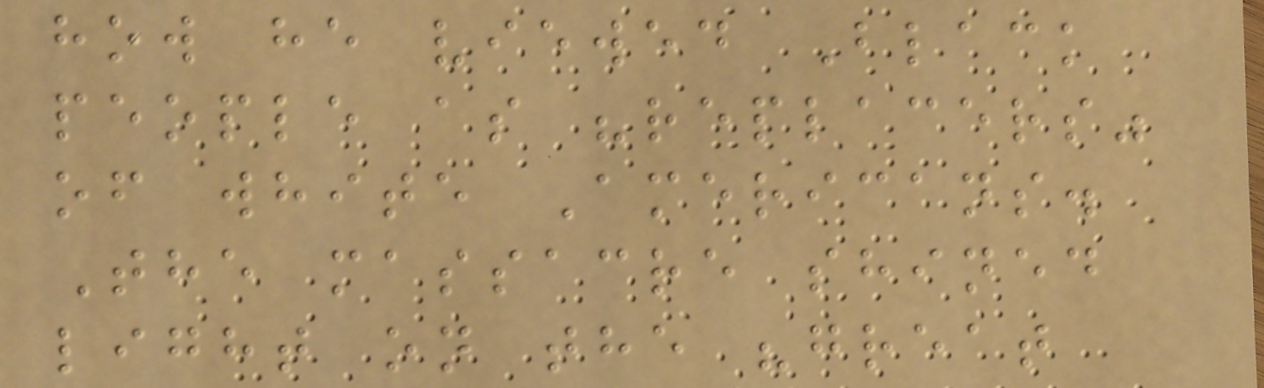how he viewed Black
people as "replacers"
of white Americans.
The massacre shined
light on the "great
